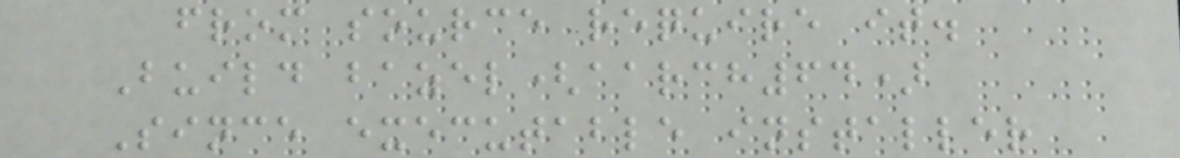from source require it.
Build bazel(aarch64)
Since executable installer
